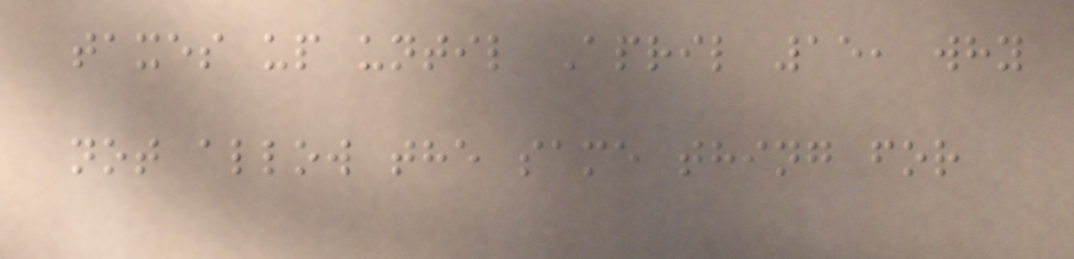taxes up until April 15, why
not allow the same thing for
